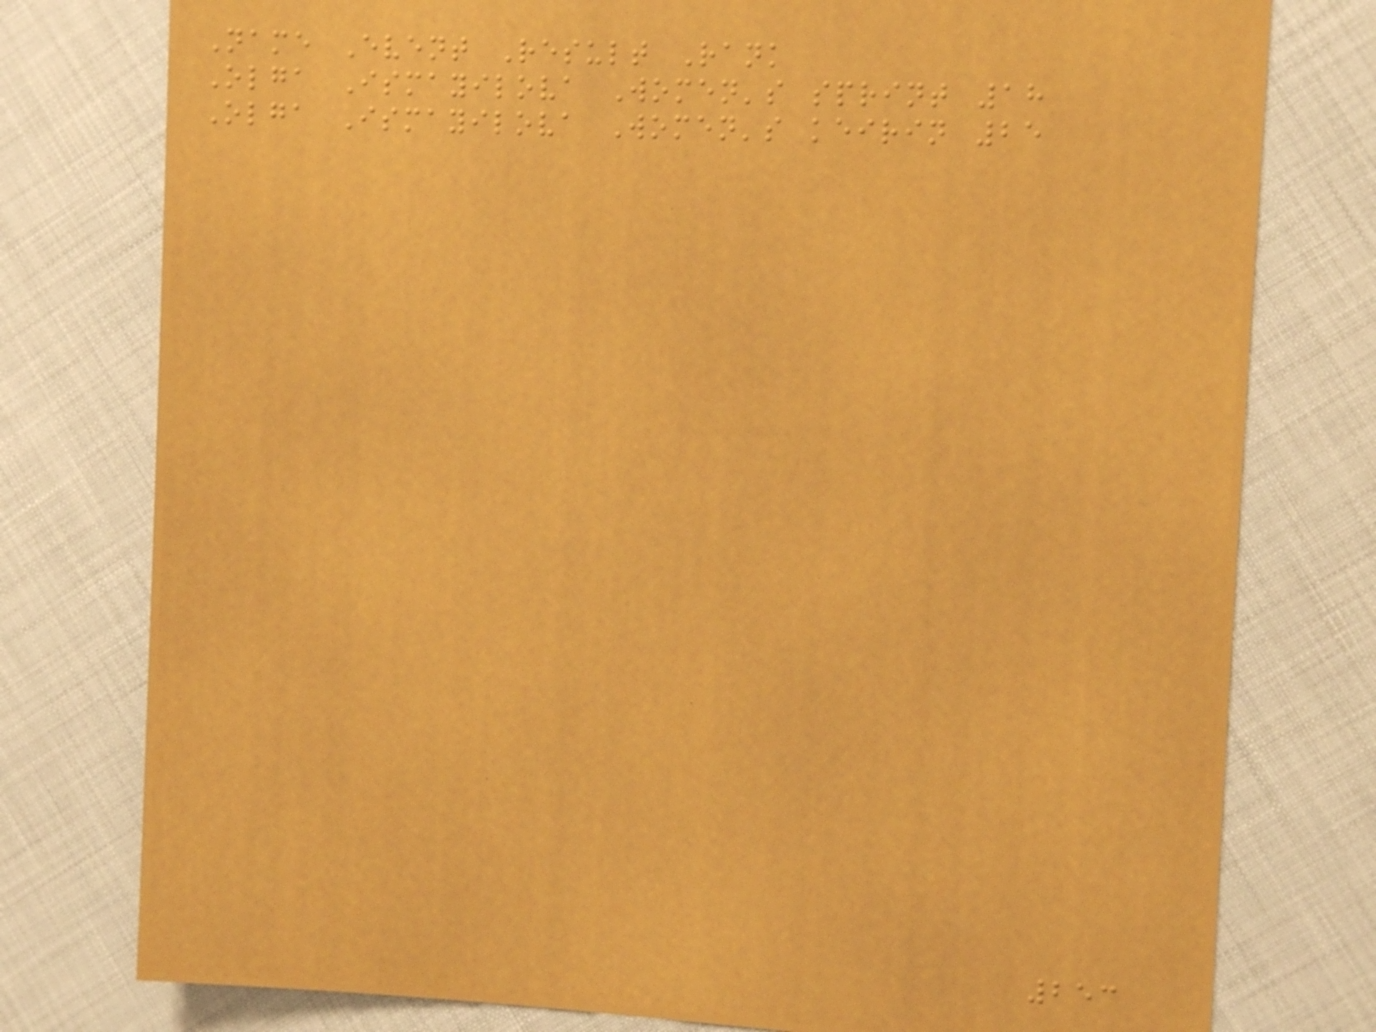Name Event Result Rank
Olga Ismayilova Women's sprint 18
Olga Ismayilova Women's keirin 25
253
